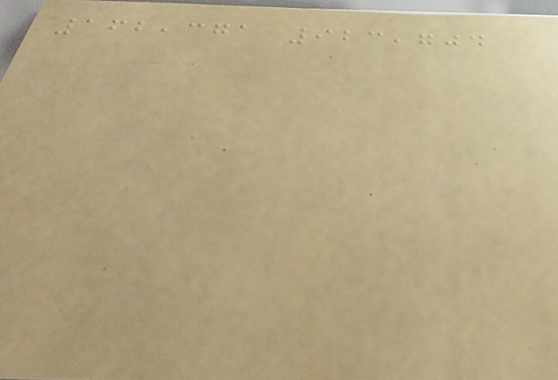162,371 923,704
